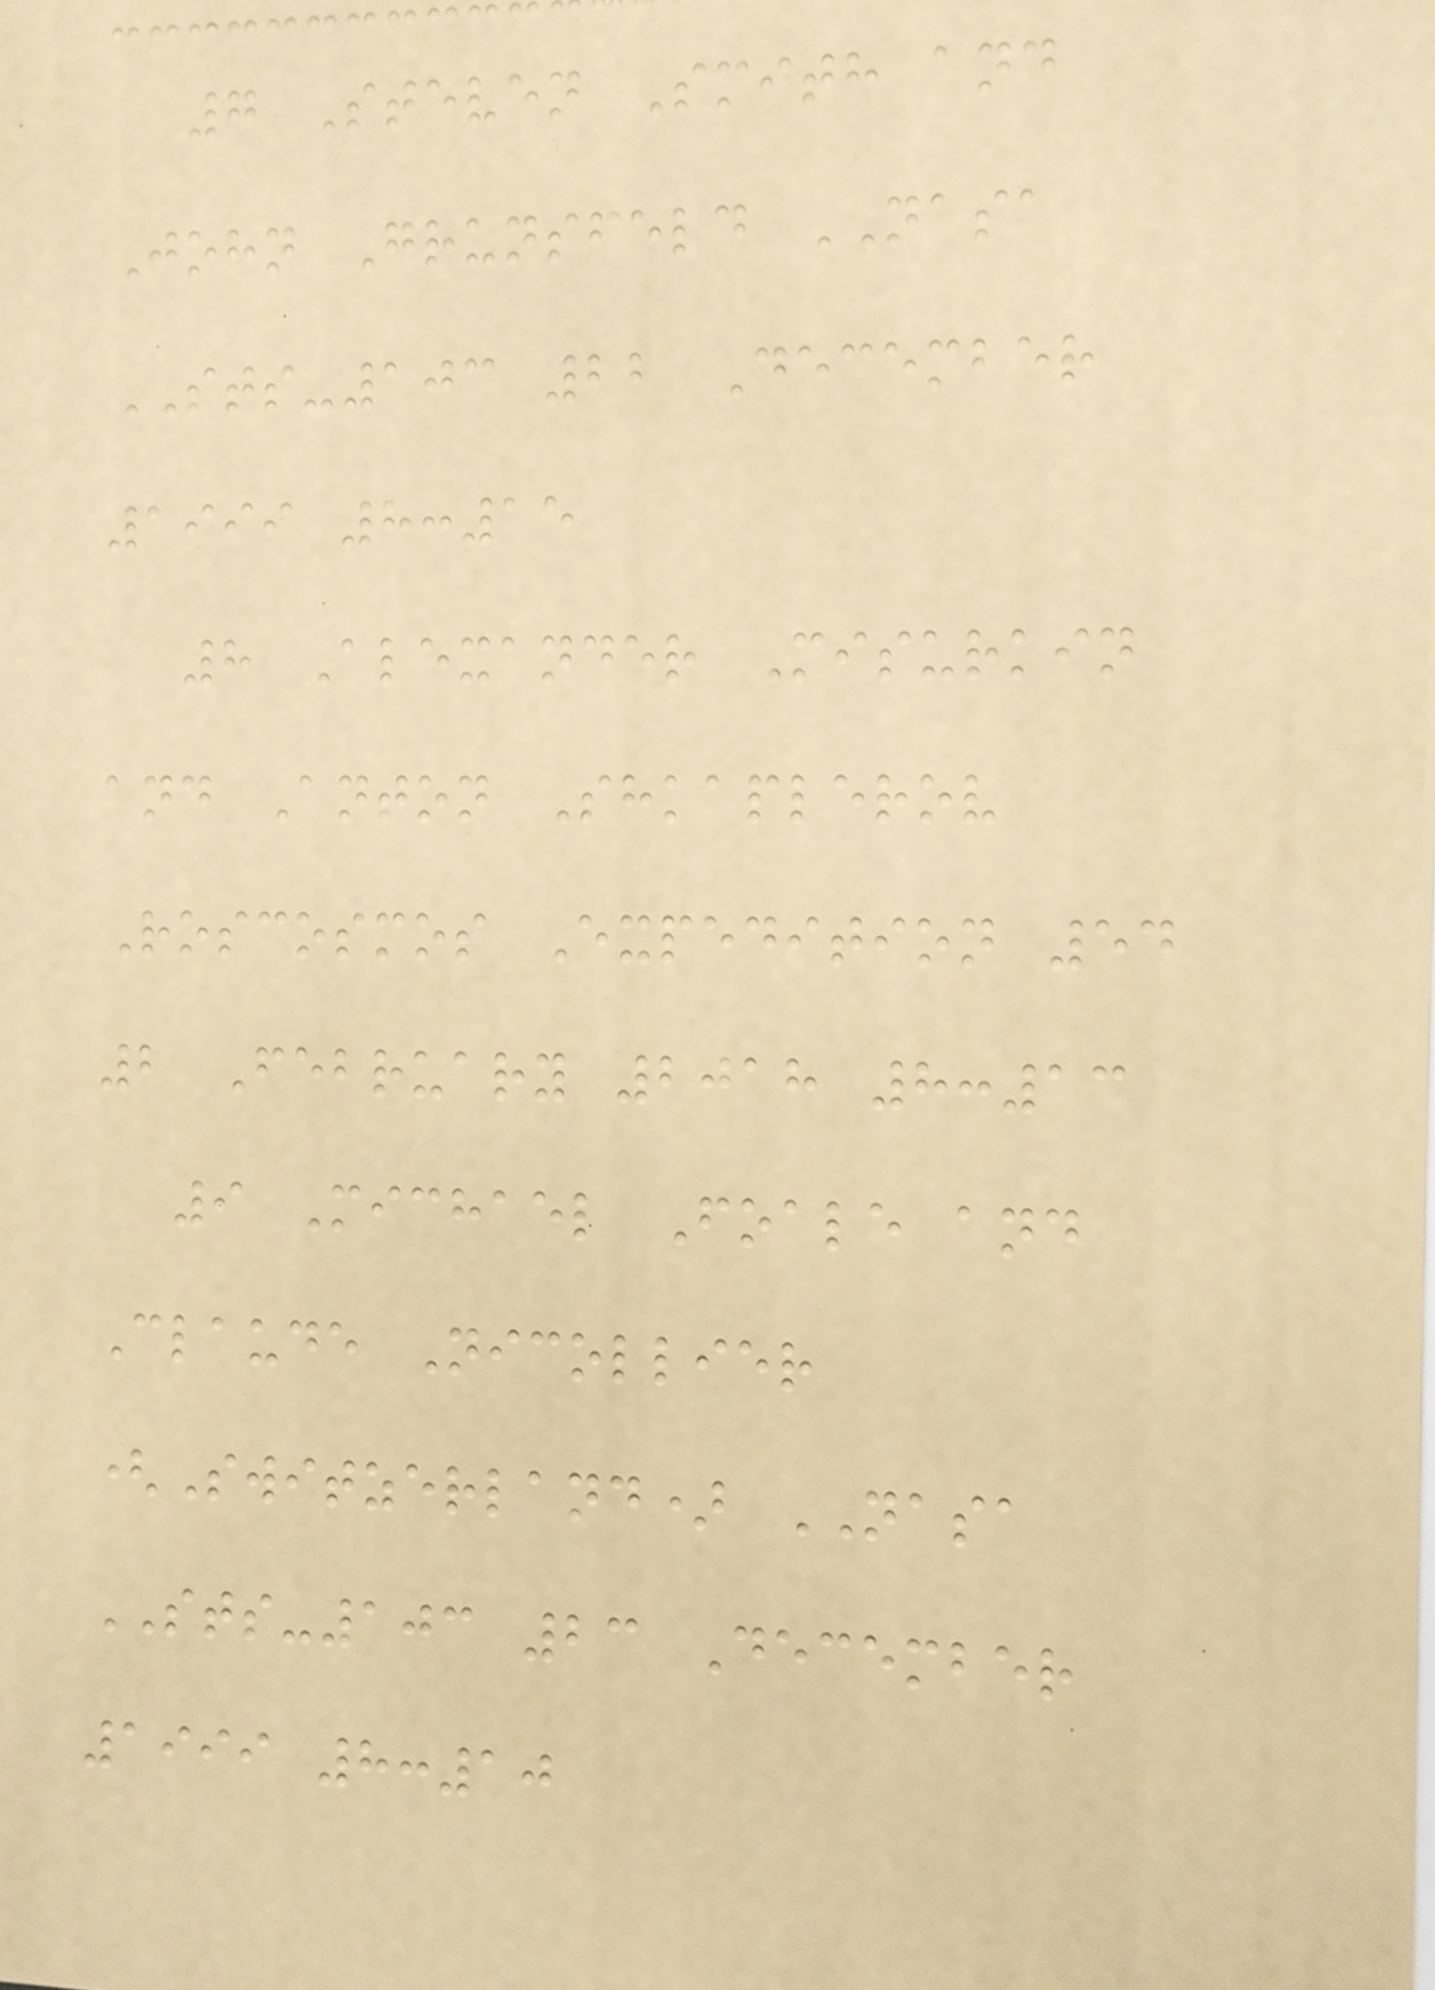7 Steven Smith and
John Grunsfeld NASA
STS-103 22 December
1999 8:15
8 Alexander Misurkin
and Anton Shkaplerov
Roscosmos Expedition 54
2 February 2018 8:13
9 Michael Foale and
Claude Nicollier
(Switzerland) NASA
STS-103 23 December
1999 8:10
